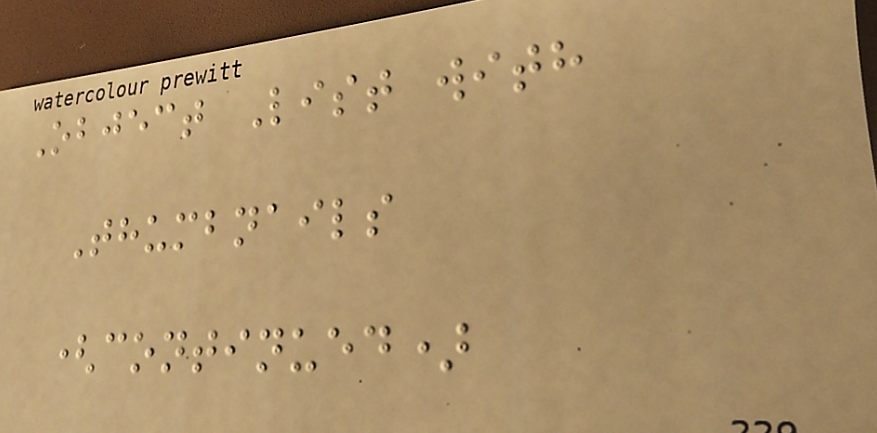Object List with
Thumbnails
(continued)
